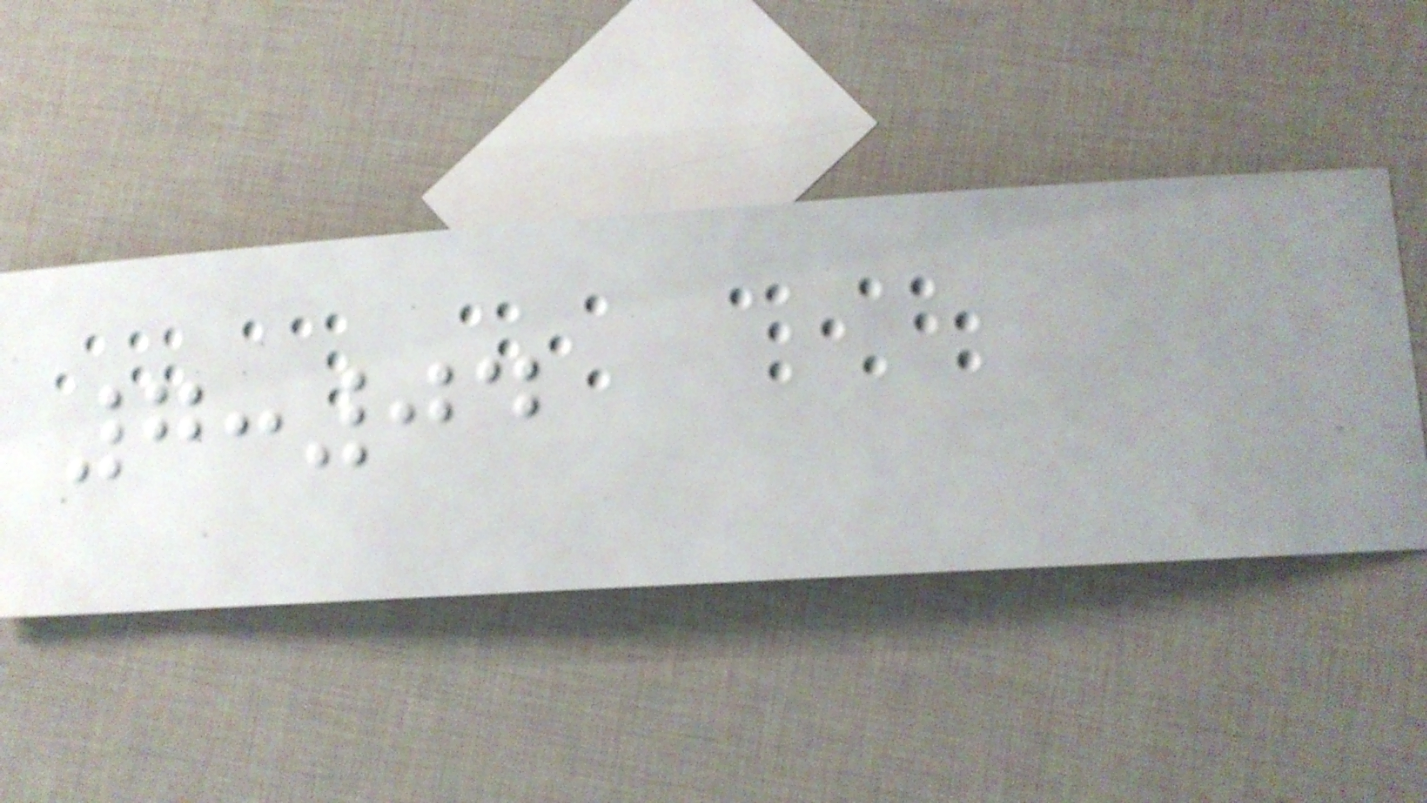7:04
